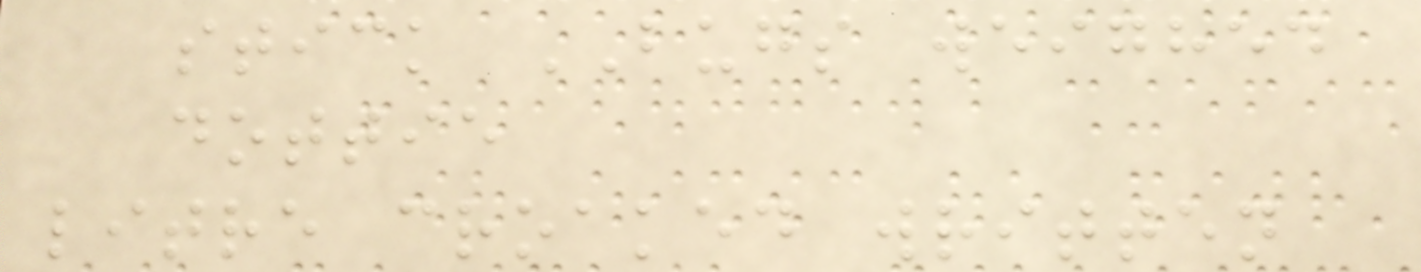stick BUGS weighed
dottie
litre croaked written
